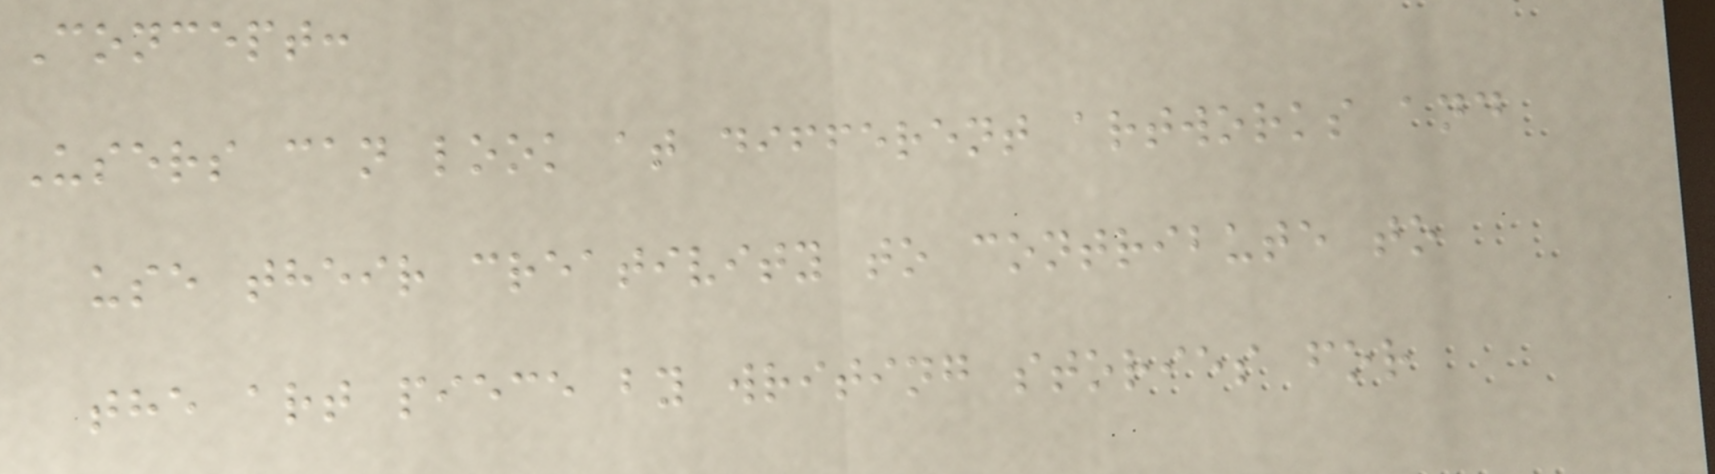Concept:
Users can look at different artworks and
use their creativity to contribute to
the art piece by writing stories for
